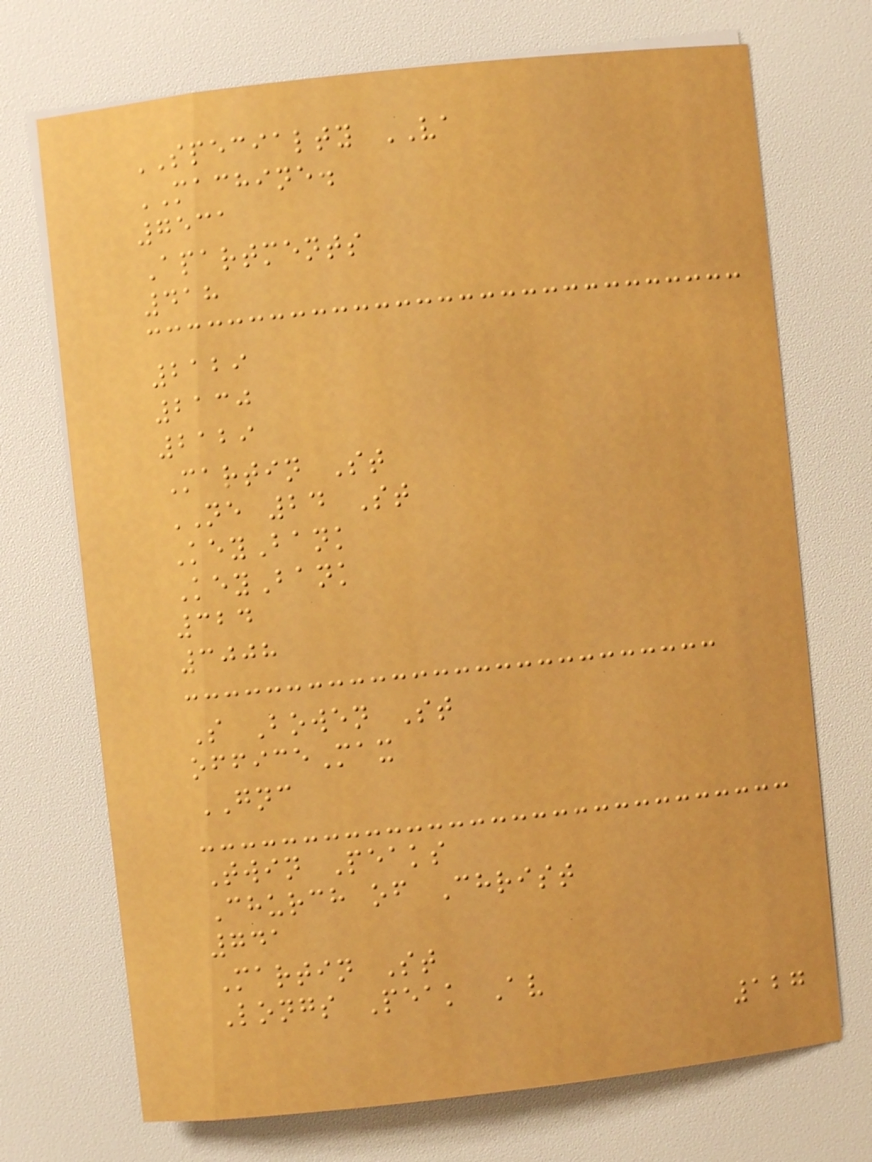SPECIALTY VA
MACHINE.
7531
Apartments
418
2129
2130
2129
Martin St
NE 24 St
KeyBank
KeyBank
324
3008
S Bowen St
officeMax
GNC
Twin Peaks
Church of Christ
741
Martin St
Longs Peak Av
127
